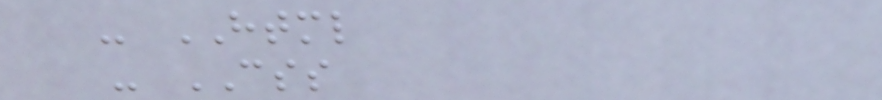- HTML
- CSS
